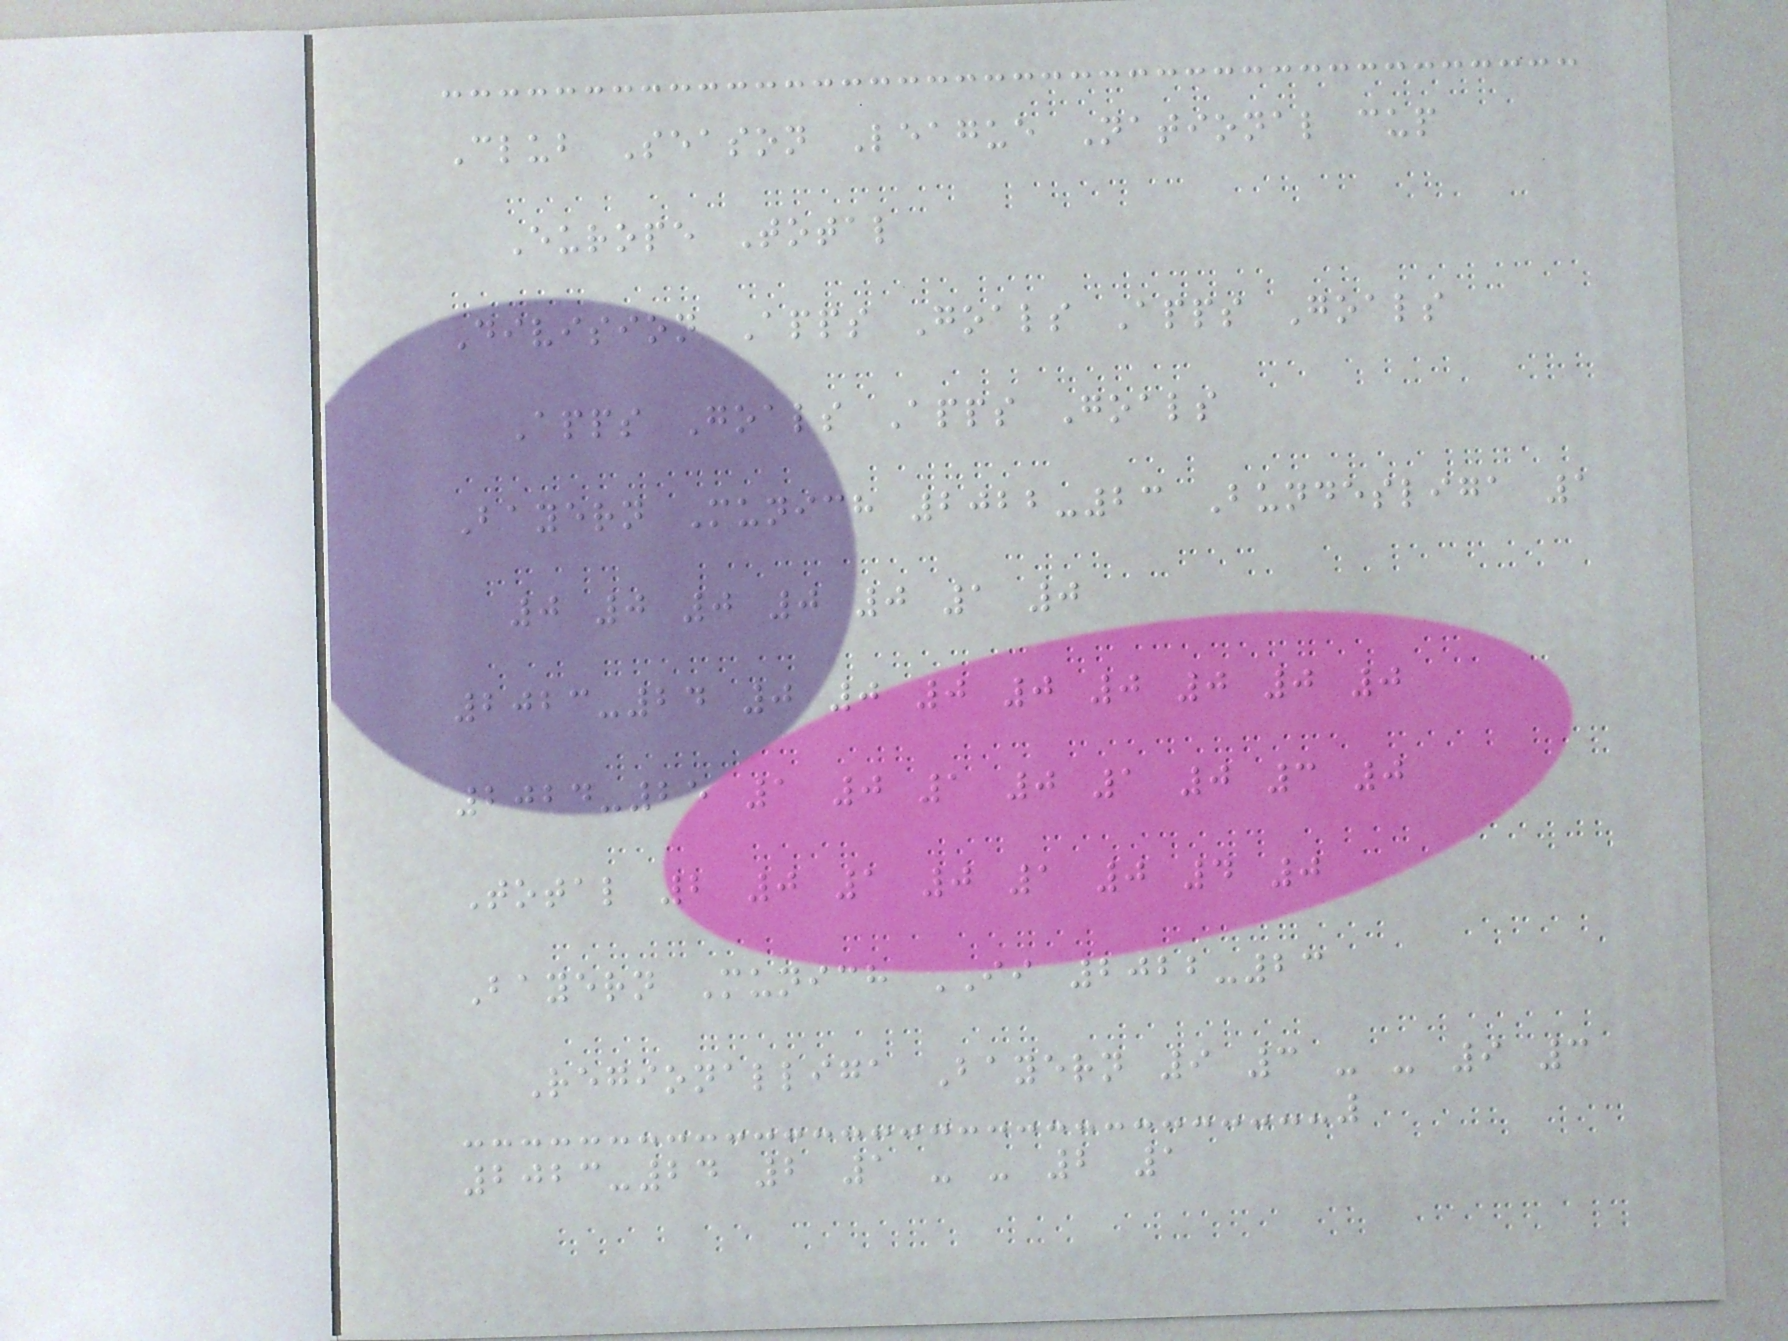Club Season League National cup
Europe Total
Division Apps Goals Apps Goals
Apps Goals Apps Goals
Bayern Munich 2022-23 Bundesliga 1
0 0 0 0 0 1 0
2023-24 0 0 0 0 0 0 0 0
2024-25 1 0 1 0 1 0 3 0
Total 2 0 1 0 1 0 4 0
Bayern Munich II 2022-23
Regionalliga Bayern 9 3 - - 9 3
2023-24 2 1 - - 2 1
